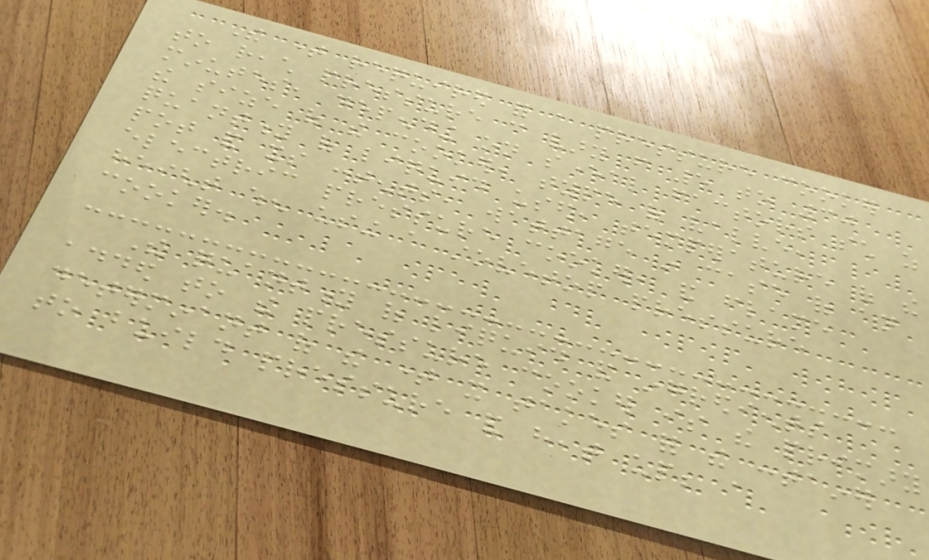The time required for a pressure cooker
to reach pressure can vary from 5 to 30
minutes, depending on several factors such as
the size of the cooker, type of valve,
quantity of liquid used, temperature of the
pot and its contents, wattage in case of an
electric pressure cooker, and flame
height when using a stovetop pressure
cooker.
The quantity of liquid and ingredients
added to the pressure cooker is the primary
determinant of the time it takes for the container
to build pressure and heat up; a
